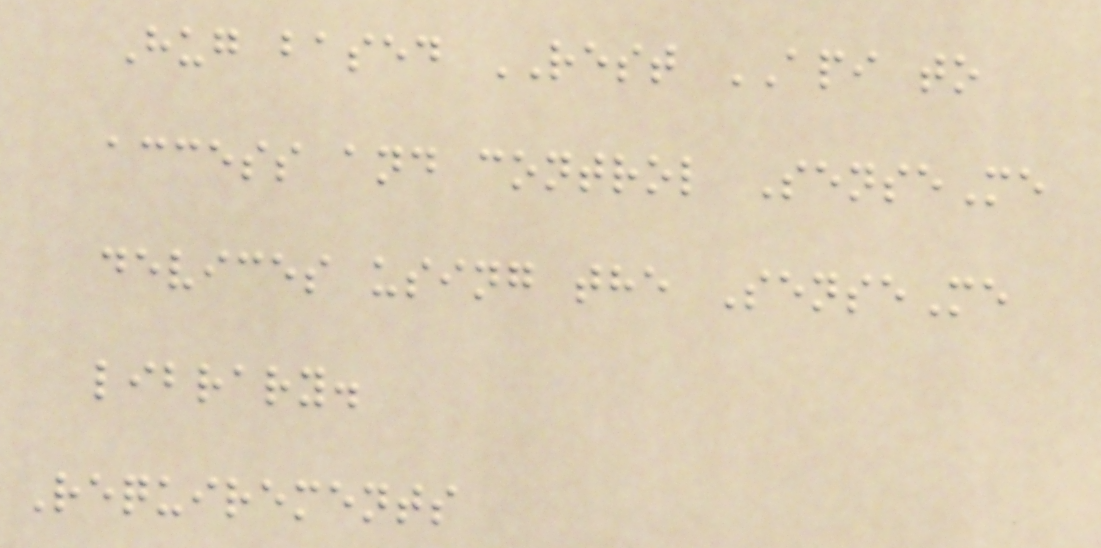Hug based REST API to
access and control SenseMe
devices using the SenseMe
library.
Requirements
